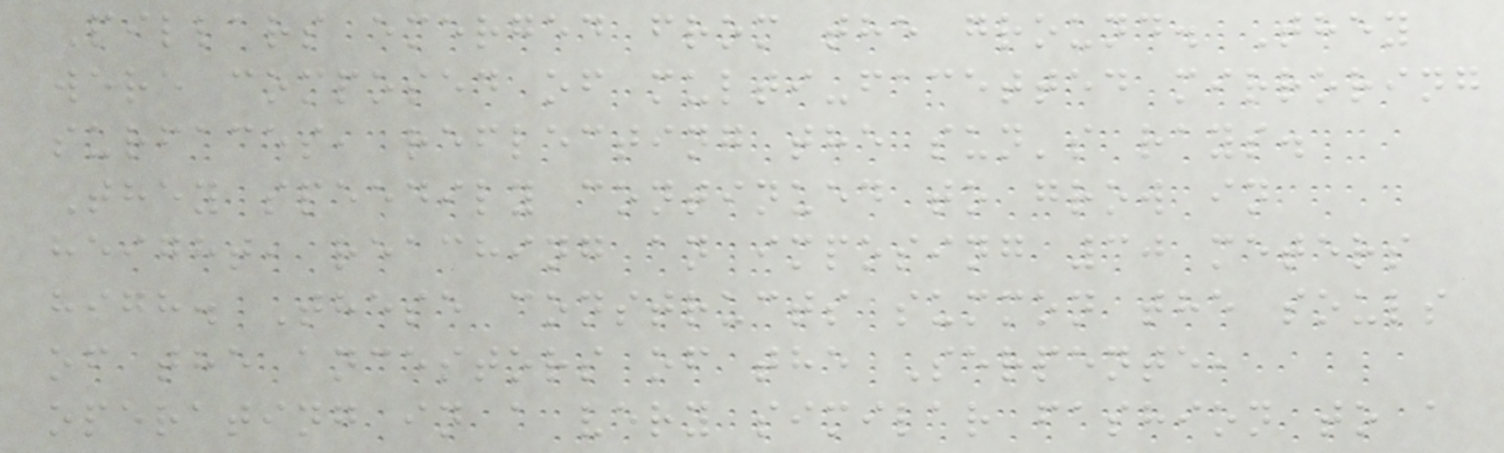Pillars emerged from the ground. They
were composed of multi-facetted mirroring
surfaces, reflecting the sun's rays.
They speedily continued to grow in
height, reaching an imposing 30 meters
high. These constructs summon the souls
of the ancestors of the Serpente,
operating in a very similar fashion to a
